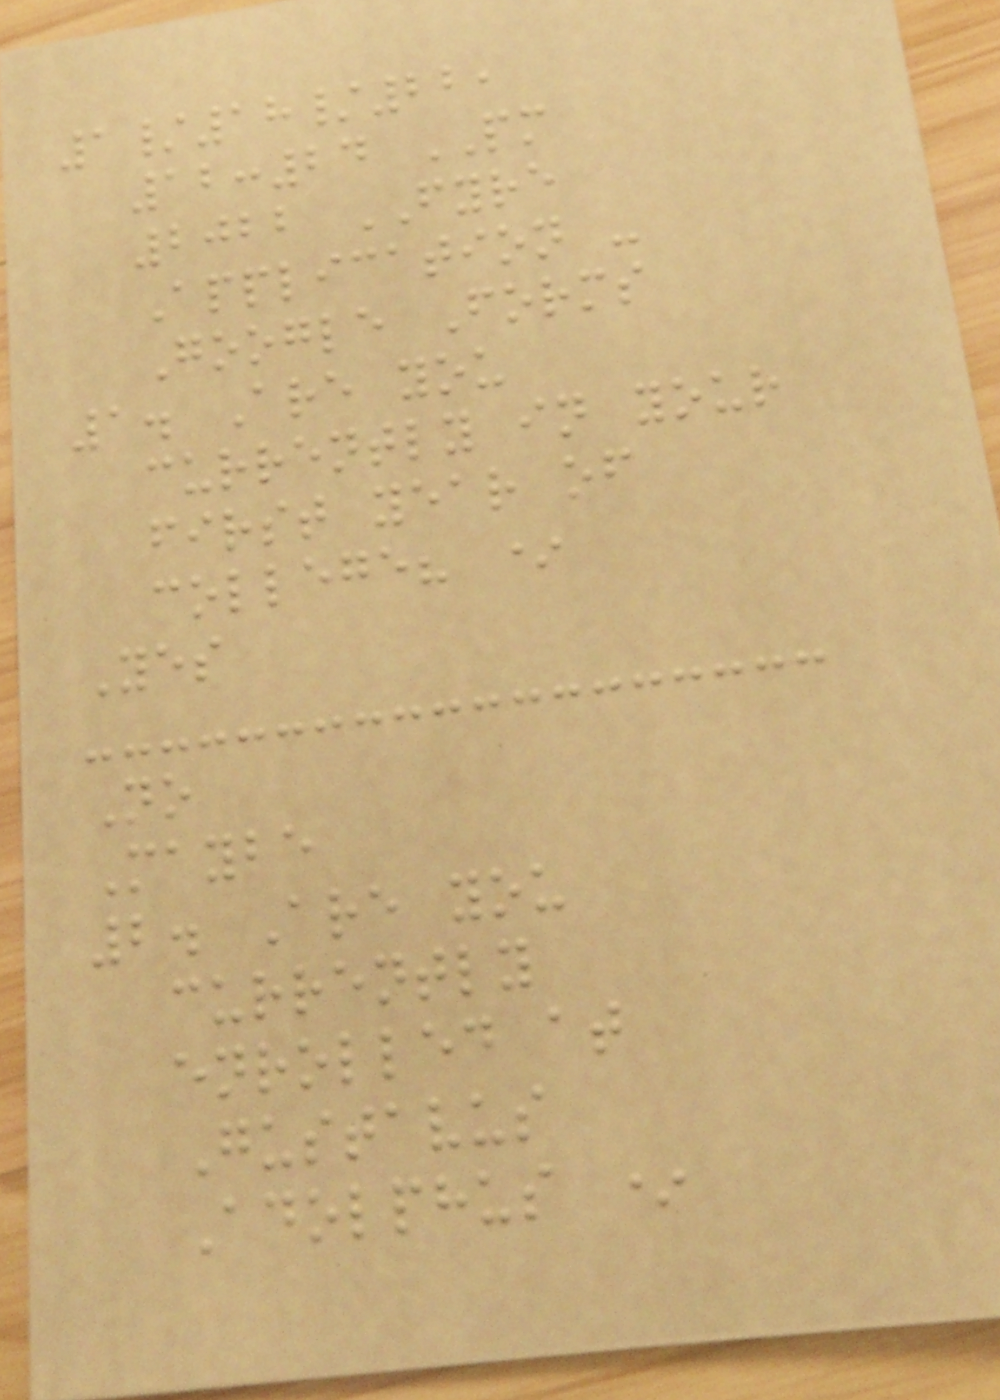1/18/22,
12:24 PM
2022 FYRE
Application -
Google Forms
1. Are you
currently in your
first year of
college? *
Yes
No
Maybe
2. Are you
currently
enrolled at
Gustavus
Adolphus *
